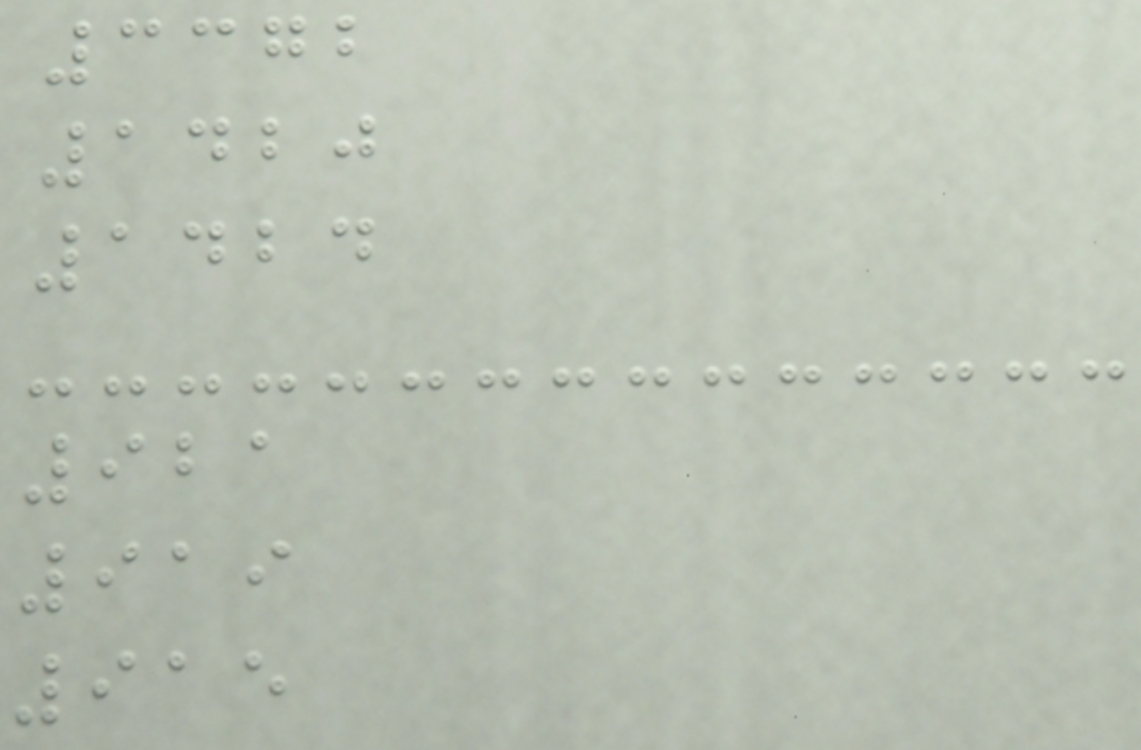3372
1420
1424
921
919
915
